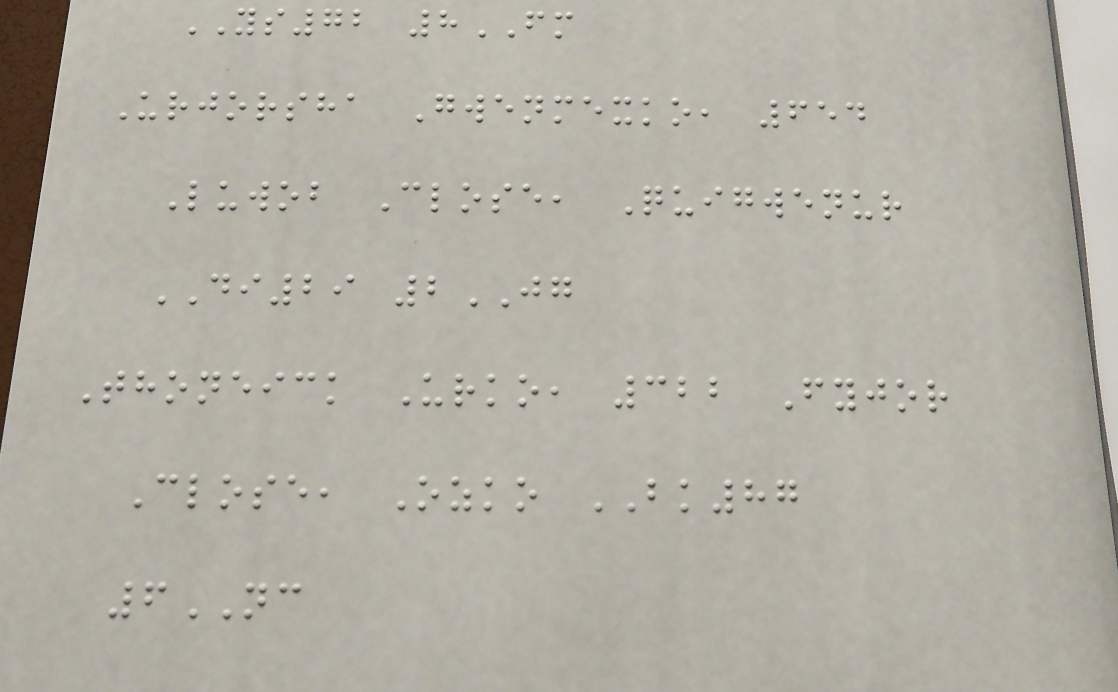YS72 8FM
Urjorsha Gwenmexko, 654
Luwob Close, Quigwenur
DI29 2JG
Thoneick Urko, 322 Fyjor
Close, Ozko BK87
6NC
